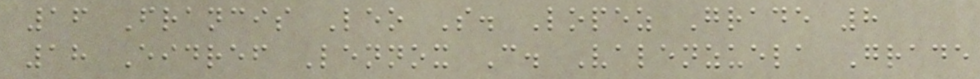16 Francis Leo S. Lopez Grade 8
18 Eidref Lennox C. Valenzuela Grade
